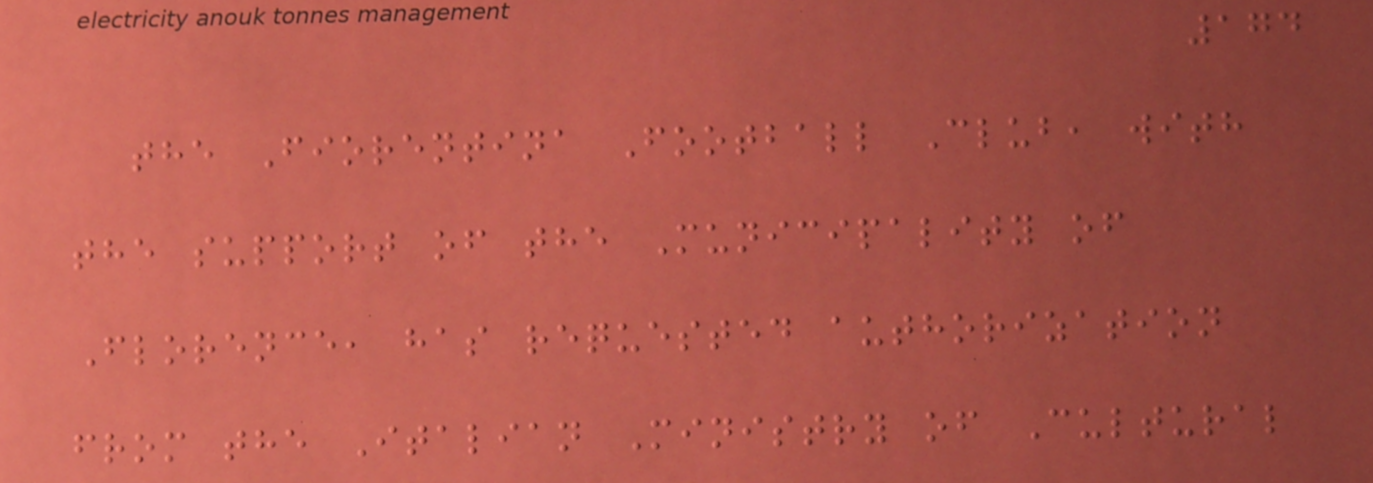174
the Fiorentina Football Club, with
the support of the Municipality of
Florence, has requested authorization
from the Italian Ministry of Cultural
